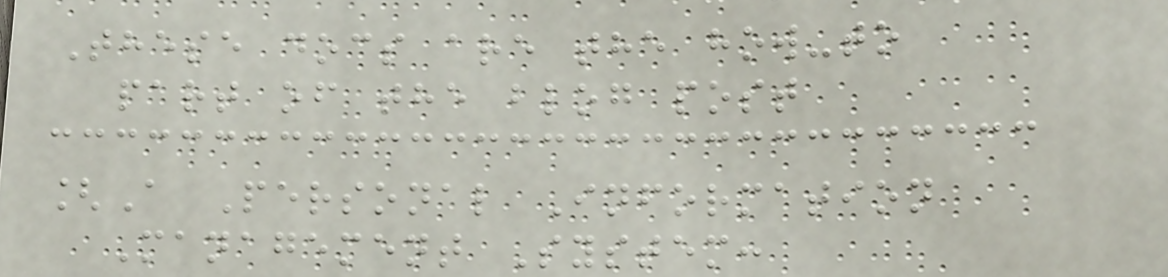These docs are the how-to
part of the blog post
[A Personal Information
Management System:
